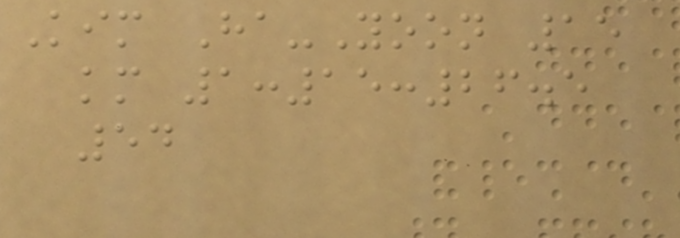Kim Ha-Yoon 15
km 1:15:26.5
54
